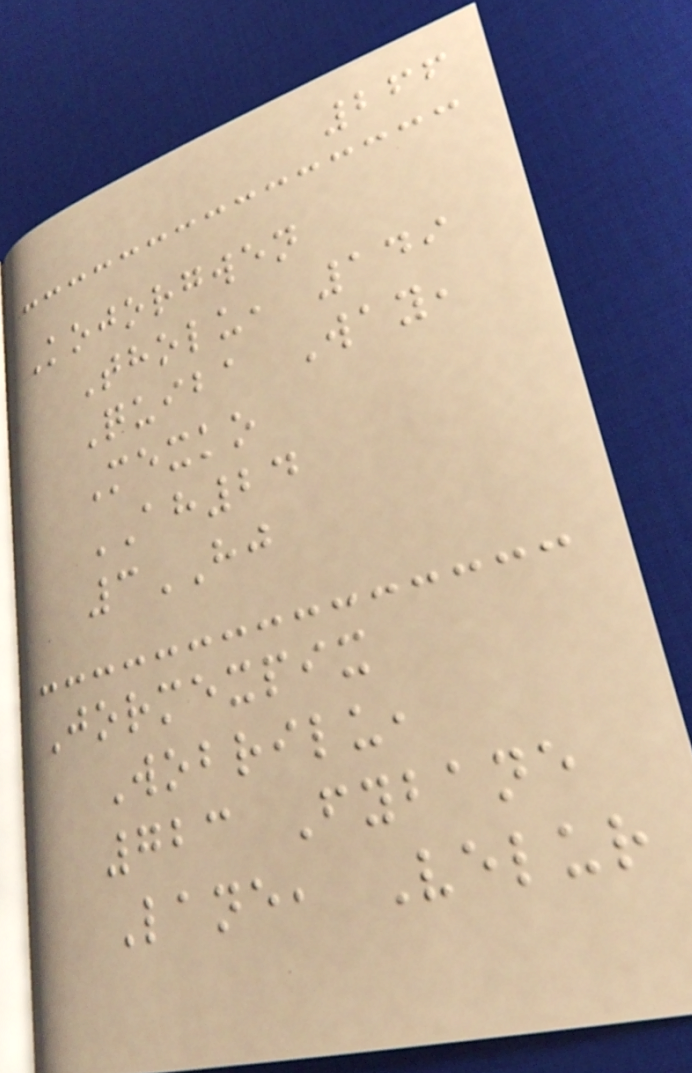266
Kojorgwen
Tholu, 149
Quiba Way,
Mexko
AH24
3HJ
Jormexpix
Wobrilu,
723 Fybane
Lane, Velur
